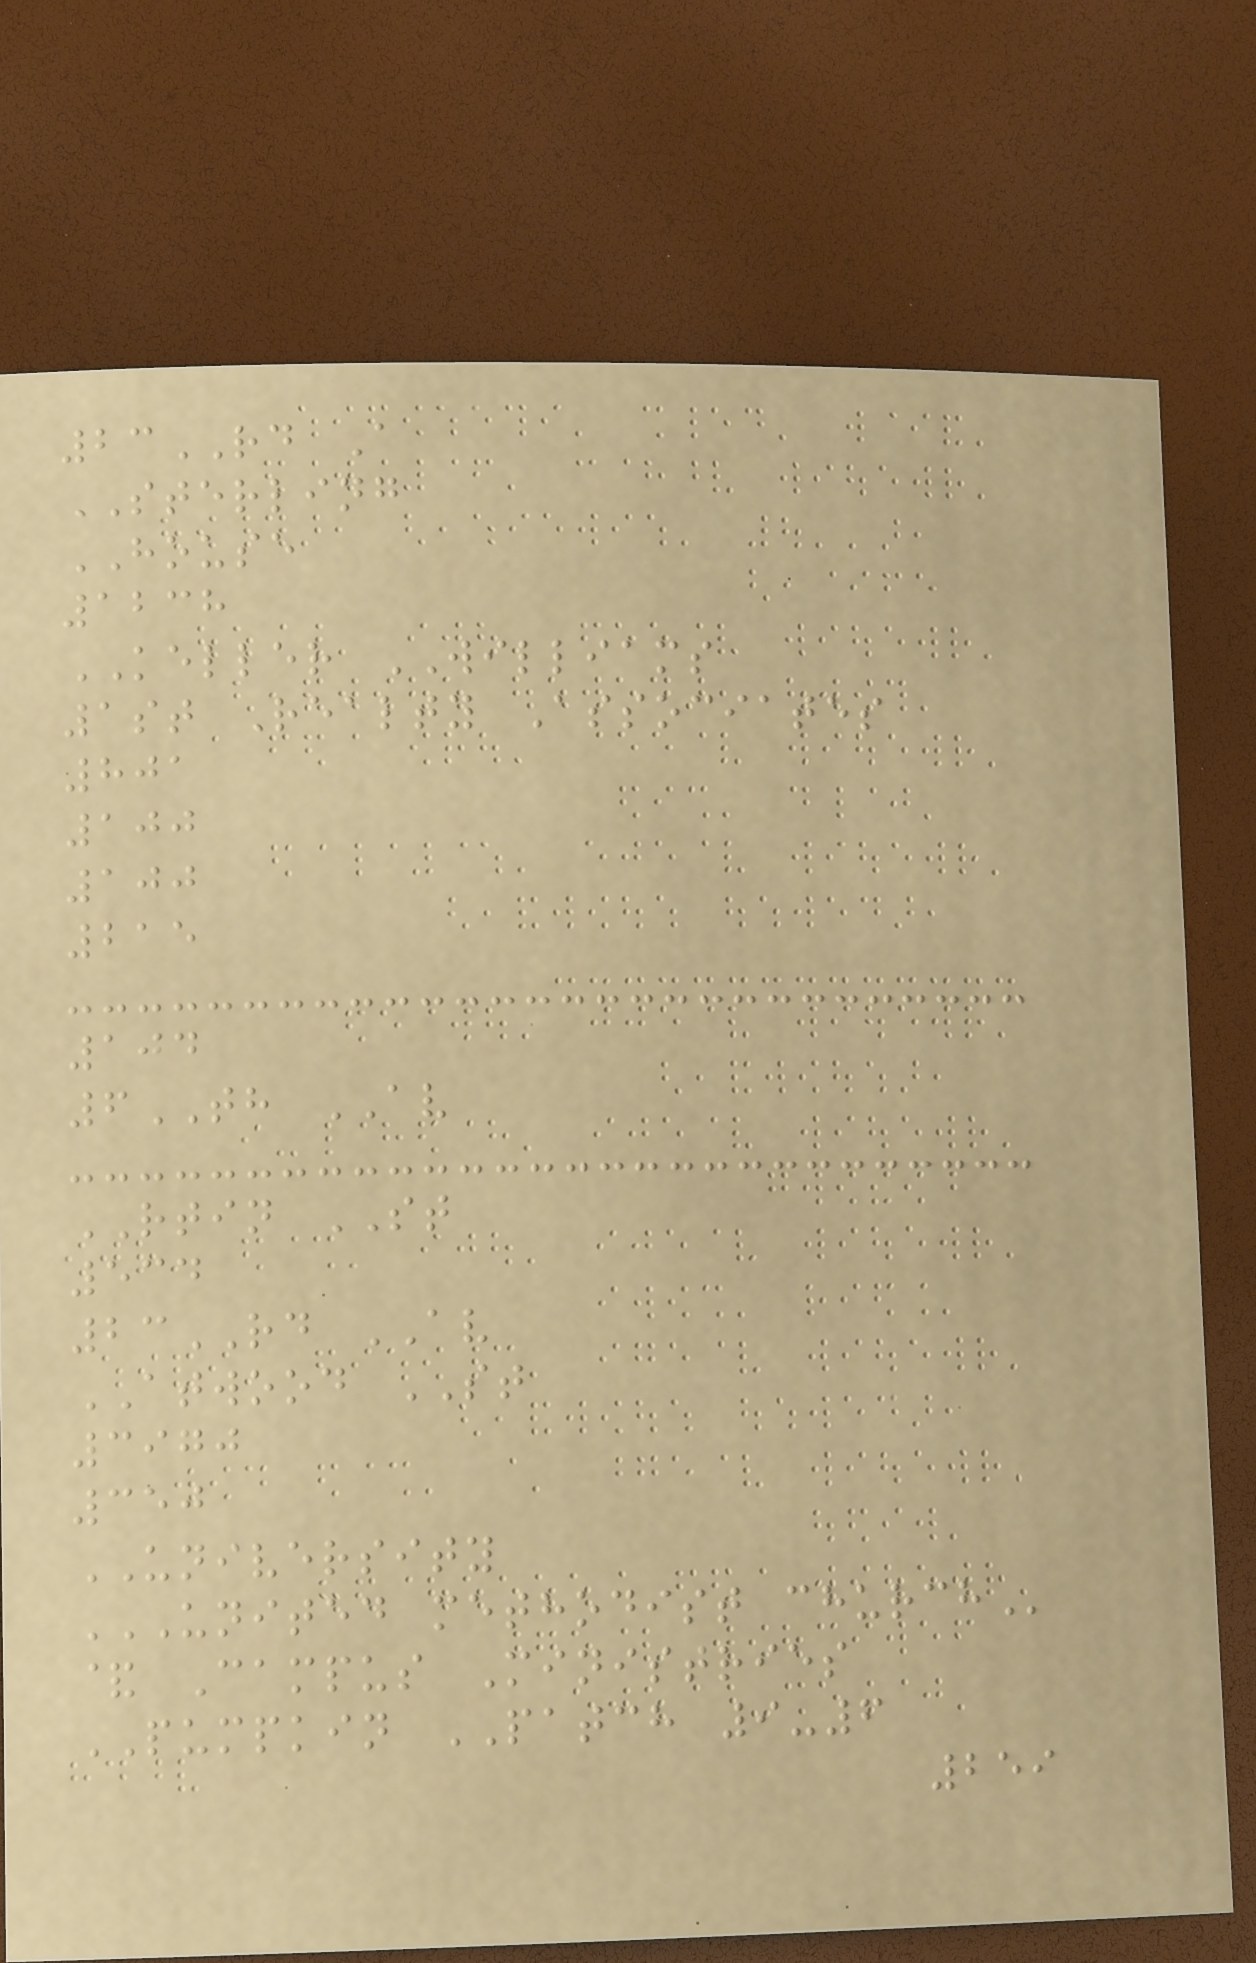23RD A
STERLING
HOUSE
1238
KELLER WILLIAMS
1st Realty Associates
801
100
100
215
104
6TH AV
RTIN ST
534
23RD AV
ATWOOD ST
3970
350
UNIVERSITY
UNITED METHODIST CHURCH
& Campus Ministries
PUMPKIN PATCH 9-6
259
